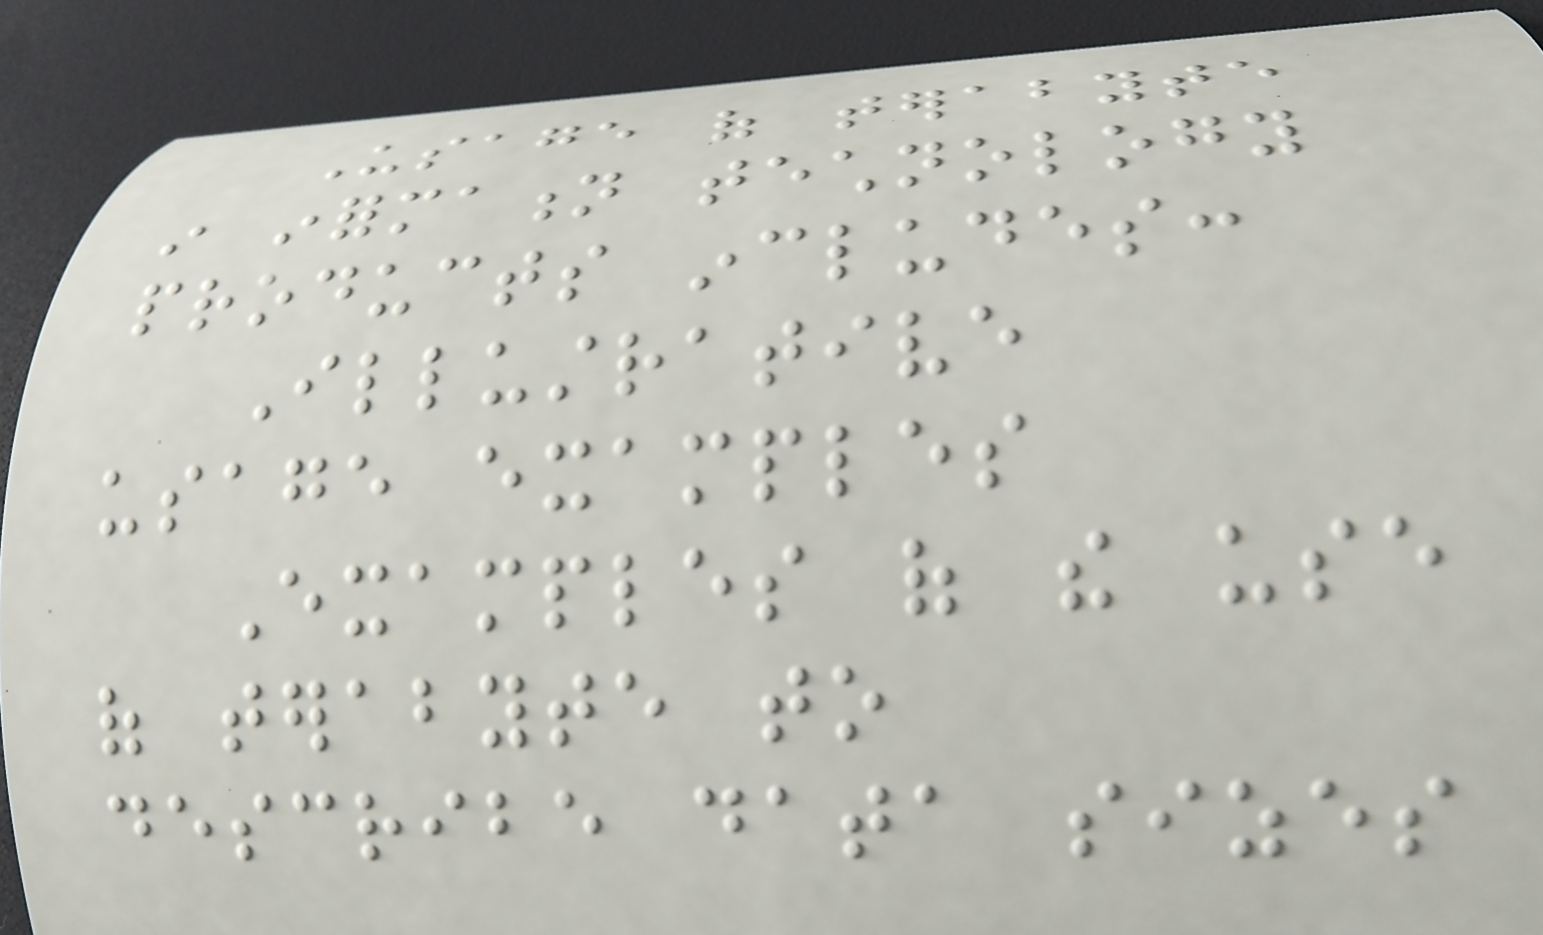Usage of terabyte
in information technology
products includes:
Illustrative
usage examples
Examples of the use
of terabyte to
describe data sizes
